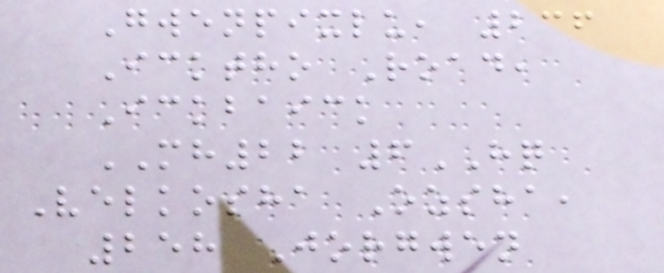Gwenpixlu, 236
Icktho Road,
Ickbaick
MH22 6HQ
Velkosha Ozsha,
258 Jorgwen
